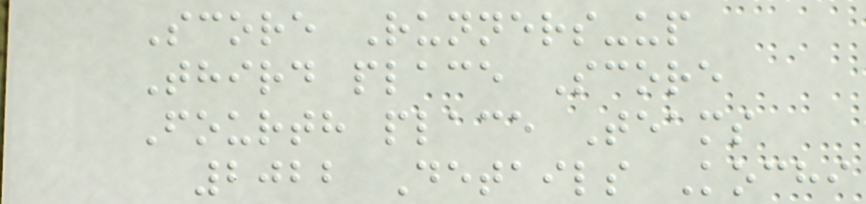Score Runners-up
Third place Score
Fourth place Teams
2022 Details Kochi
